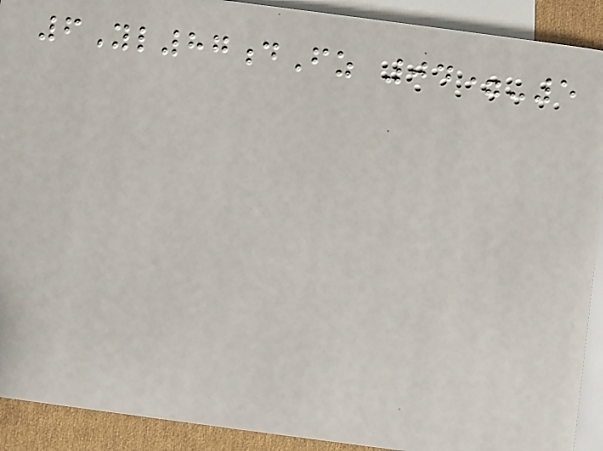6Yl87dFz 04=-5
